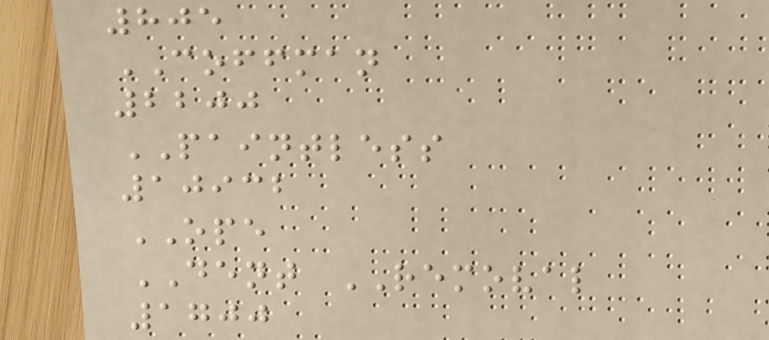805
COFFMAN
2200
PAINTLESS
10932
OPE
DENT REMOVAL
1700
